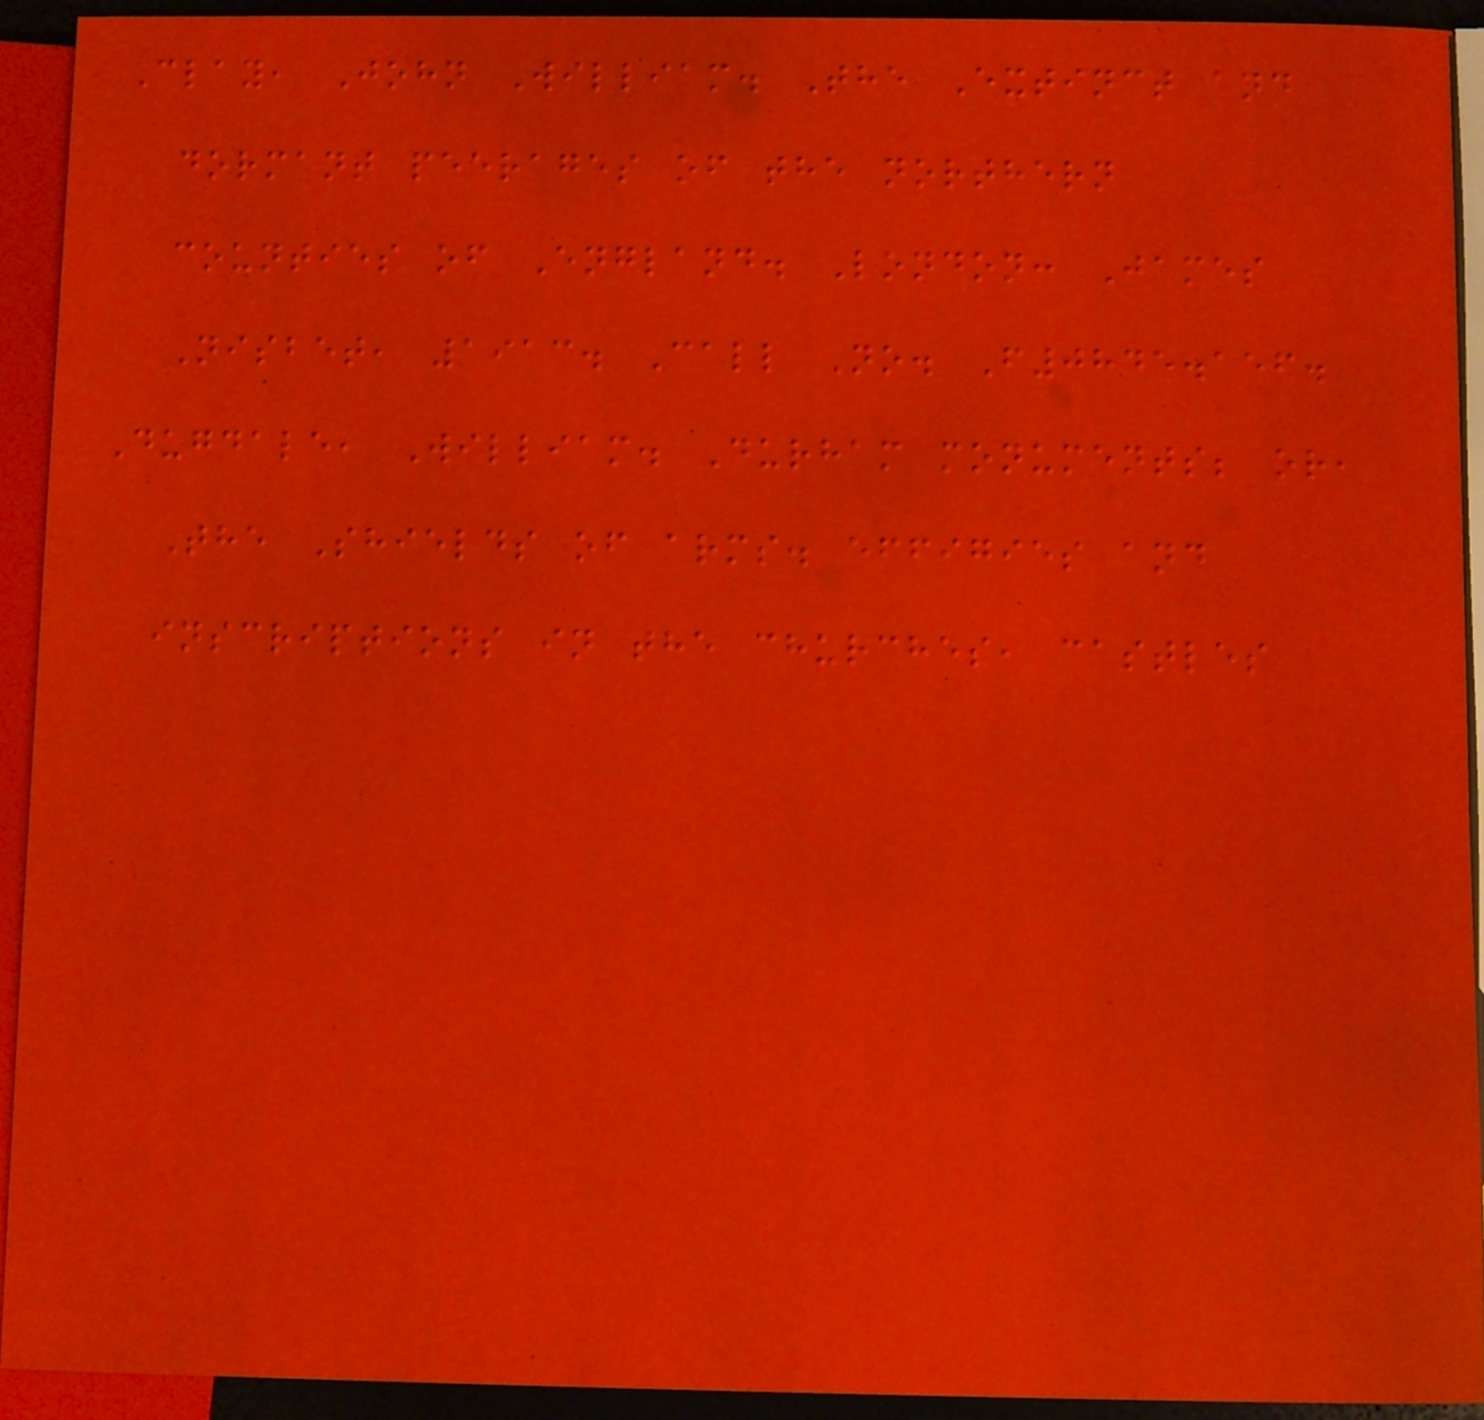Clay, John William. The Extinct and
dormant peerages of the northern
counties of England. London: James
Nisbet, 1913. Call No. F0845.156.
Dugdale, William. Durham monuments; or,
The Shields of arms. effigies and
inscriptions in the churches, castles
